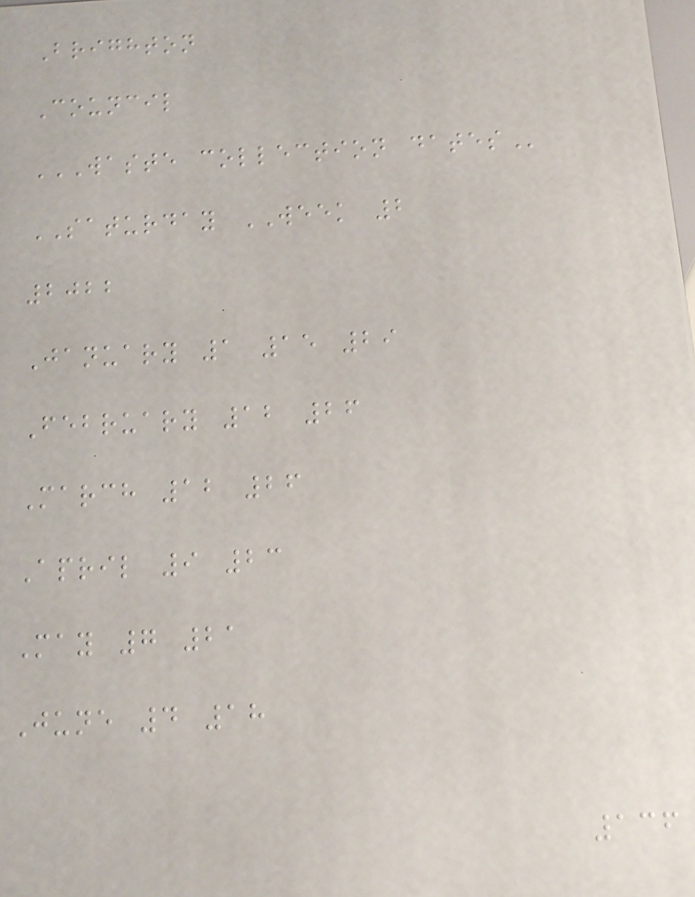Brighton
Council
WASTE COLLECTION DATES
SATURDAY WEEK 2
2022
January 1 15 29
February 12 26
March 12 26
April 9 23
May 7 21
June 4 18
136
